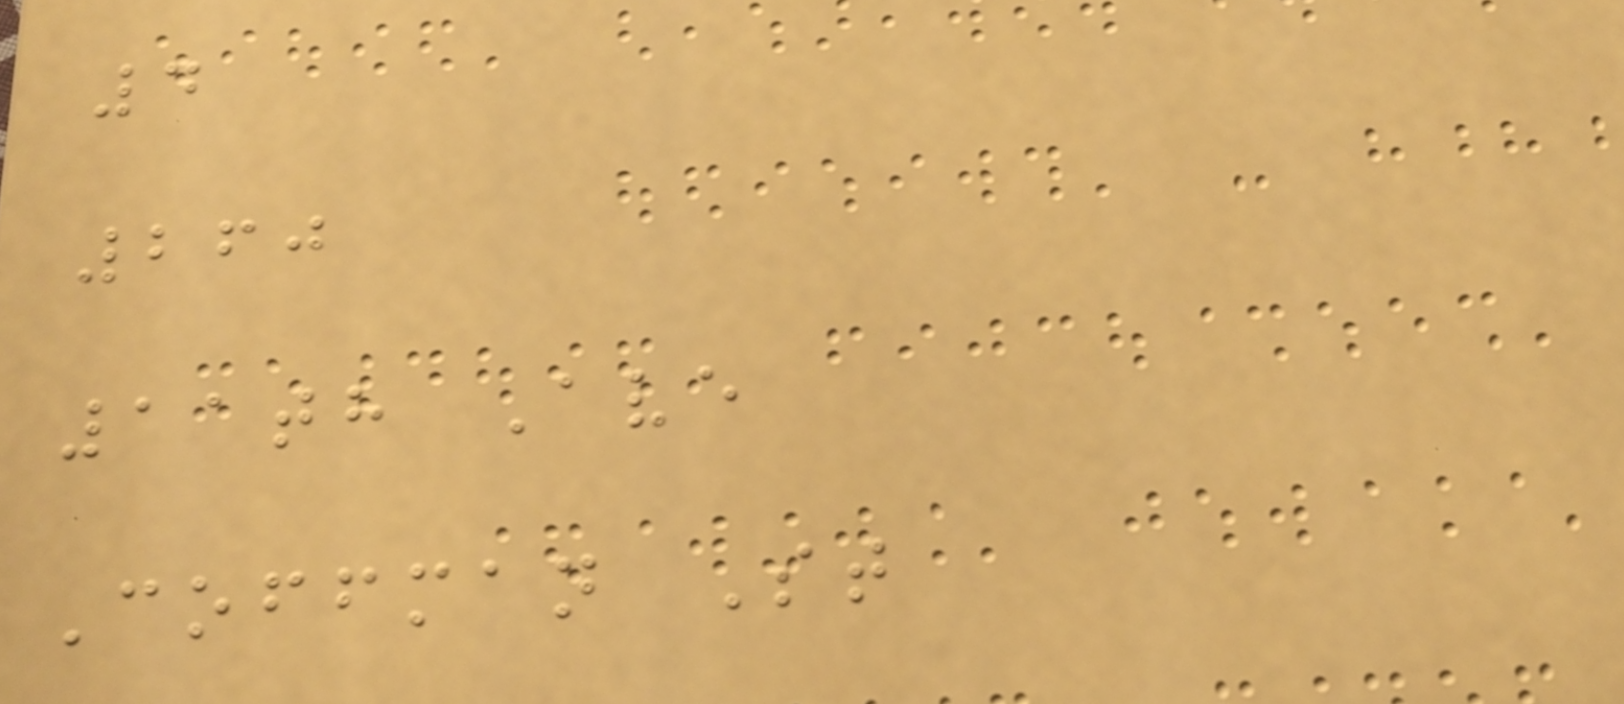4
260
11th Ave
Coffman St
